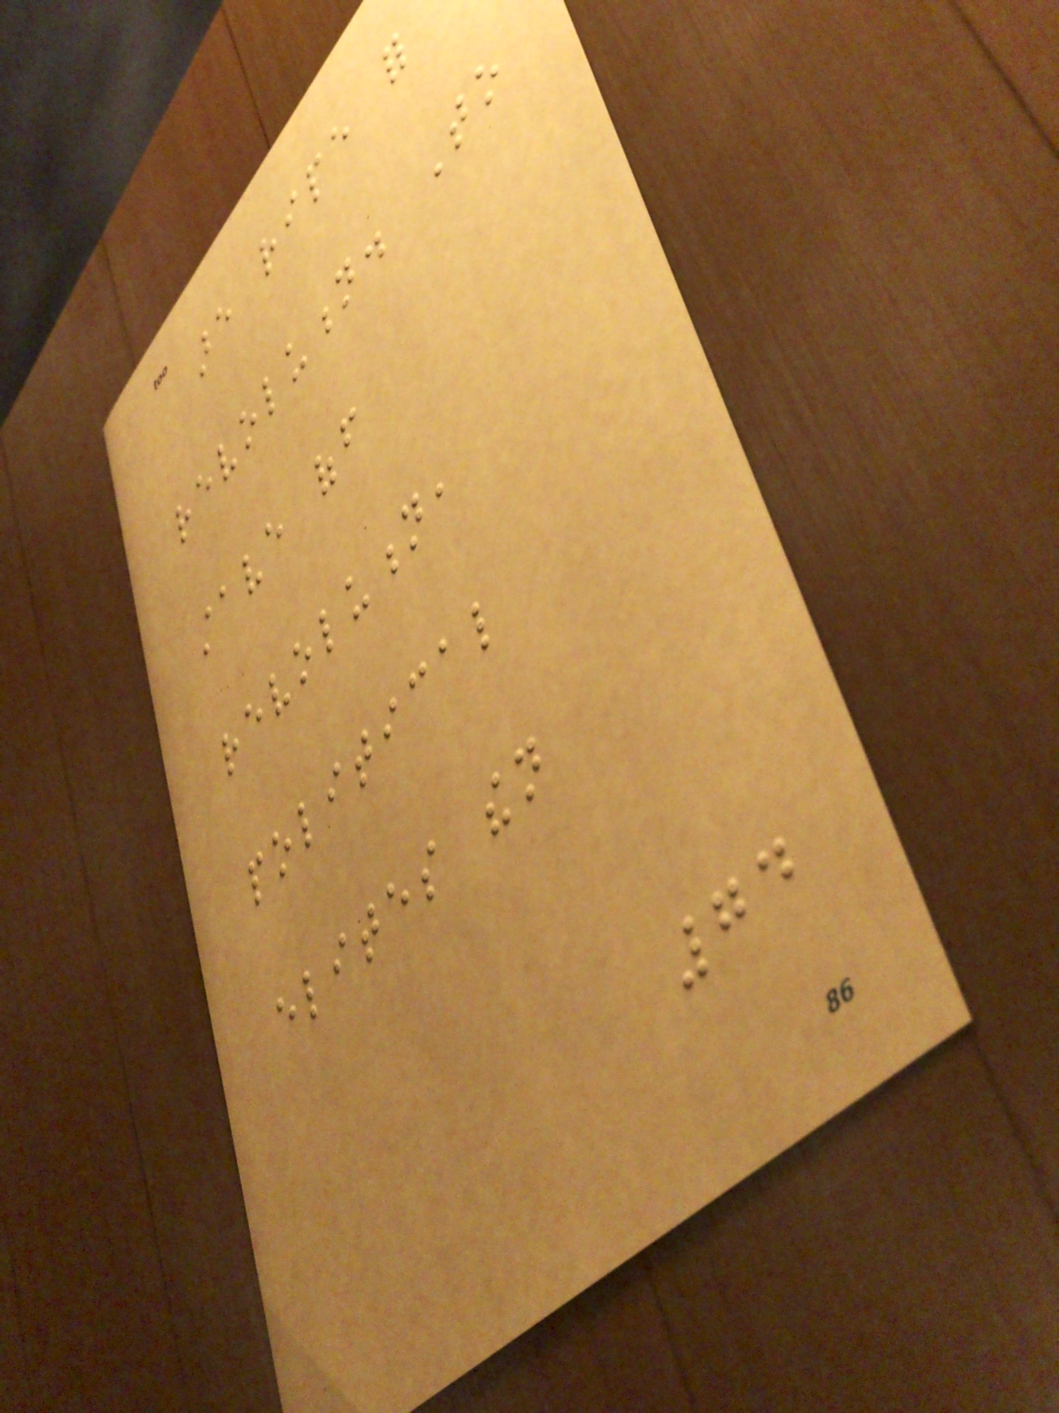are ripe for
revolution. To
stave off
revolution,
political
elites then
74
